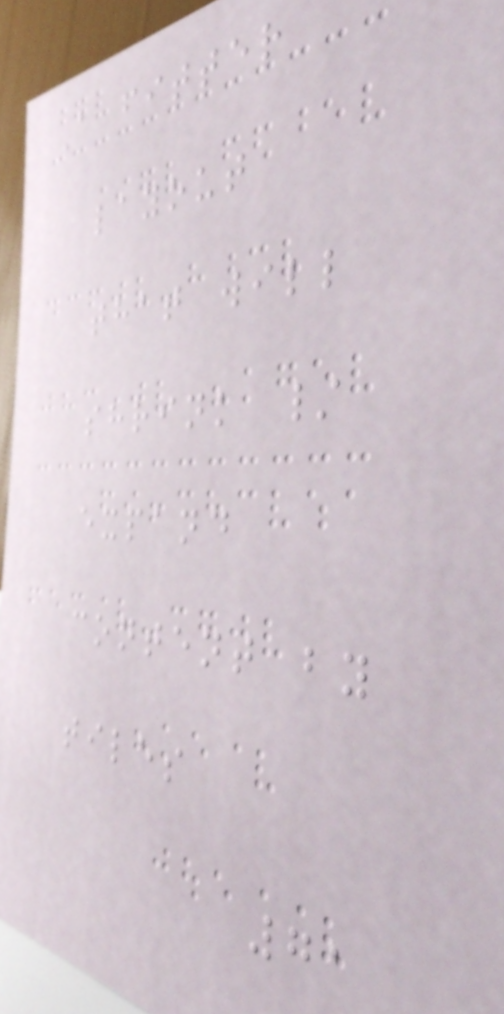A fitter
layout
that will
shrink /
expand
content by
tiles
71
